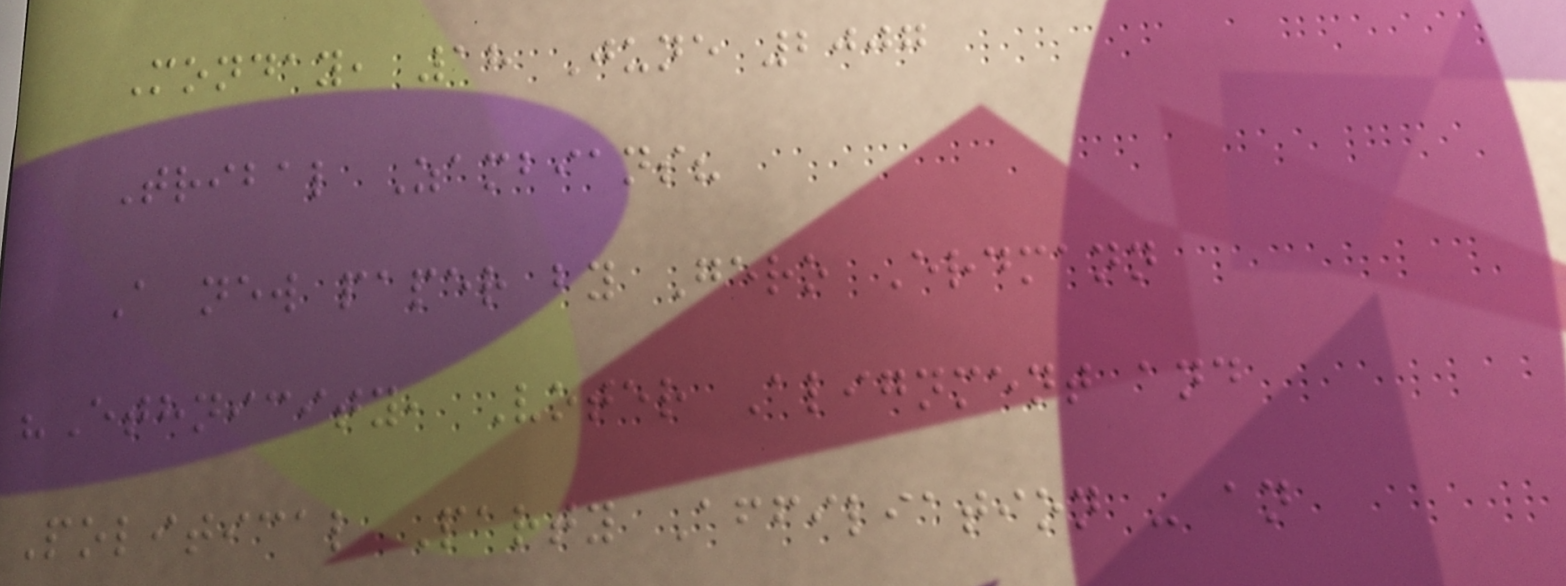Monday, 18 June 2007
Tribal Zambians?
A new paper by Gero Erdmann
"Ethnicity, Voter Alignment and
Political Party Affiliation - an
